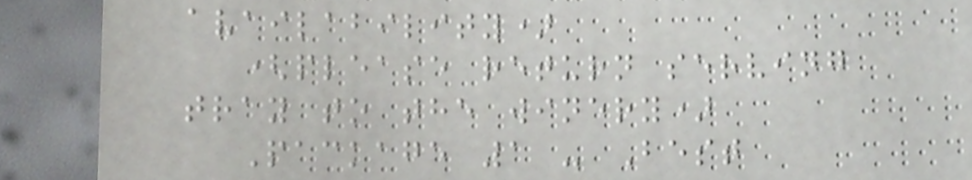availability)
(please return serving
tray to the winery)
Package 1 - Best
